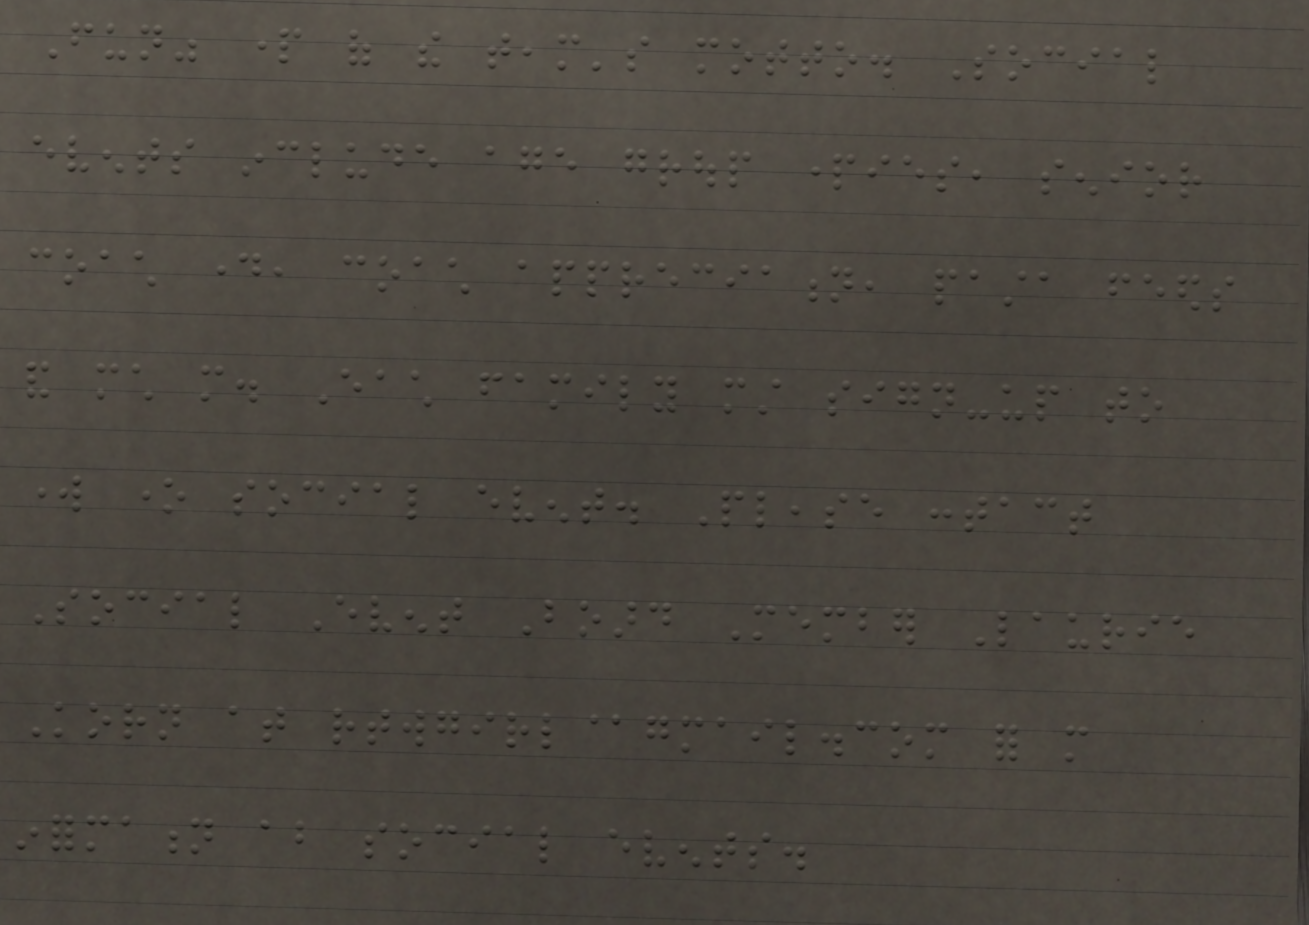Fun" part of the team's motto. Social
events include age group parties, senior
coach day, coach appreciation, pasta feeds
and much more. Each family must sign-up to
work one social event. Please contact
Social Event Board Member Laurie
Korn at rtwgirl@gmail.com for more
information about social events.
